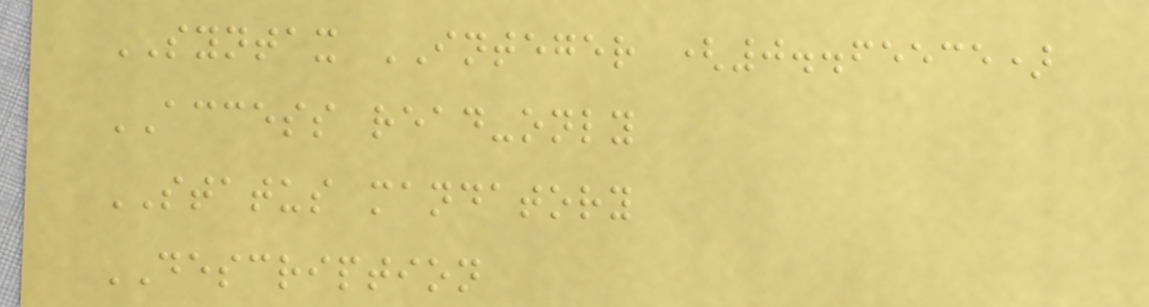SYNTAX INTEGER (0..65535)
ACCESS read-only
STATUS mandatory
DESCRIPTION
